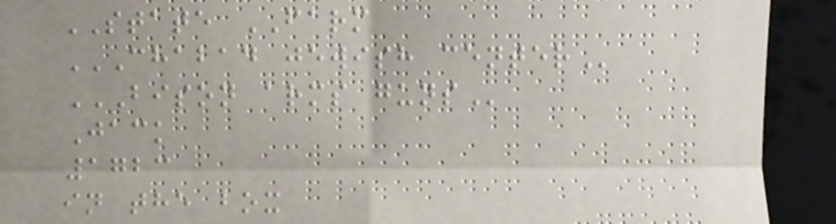STATE FARM
CHABAD JEWISH CENTER
BISON ARMS GUNS
Jack
1723
in the box
